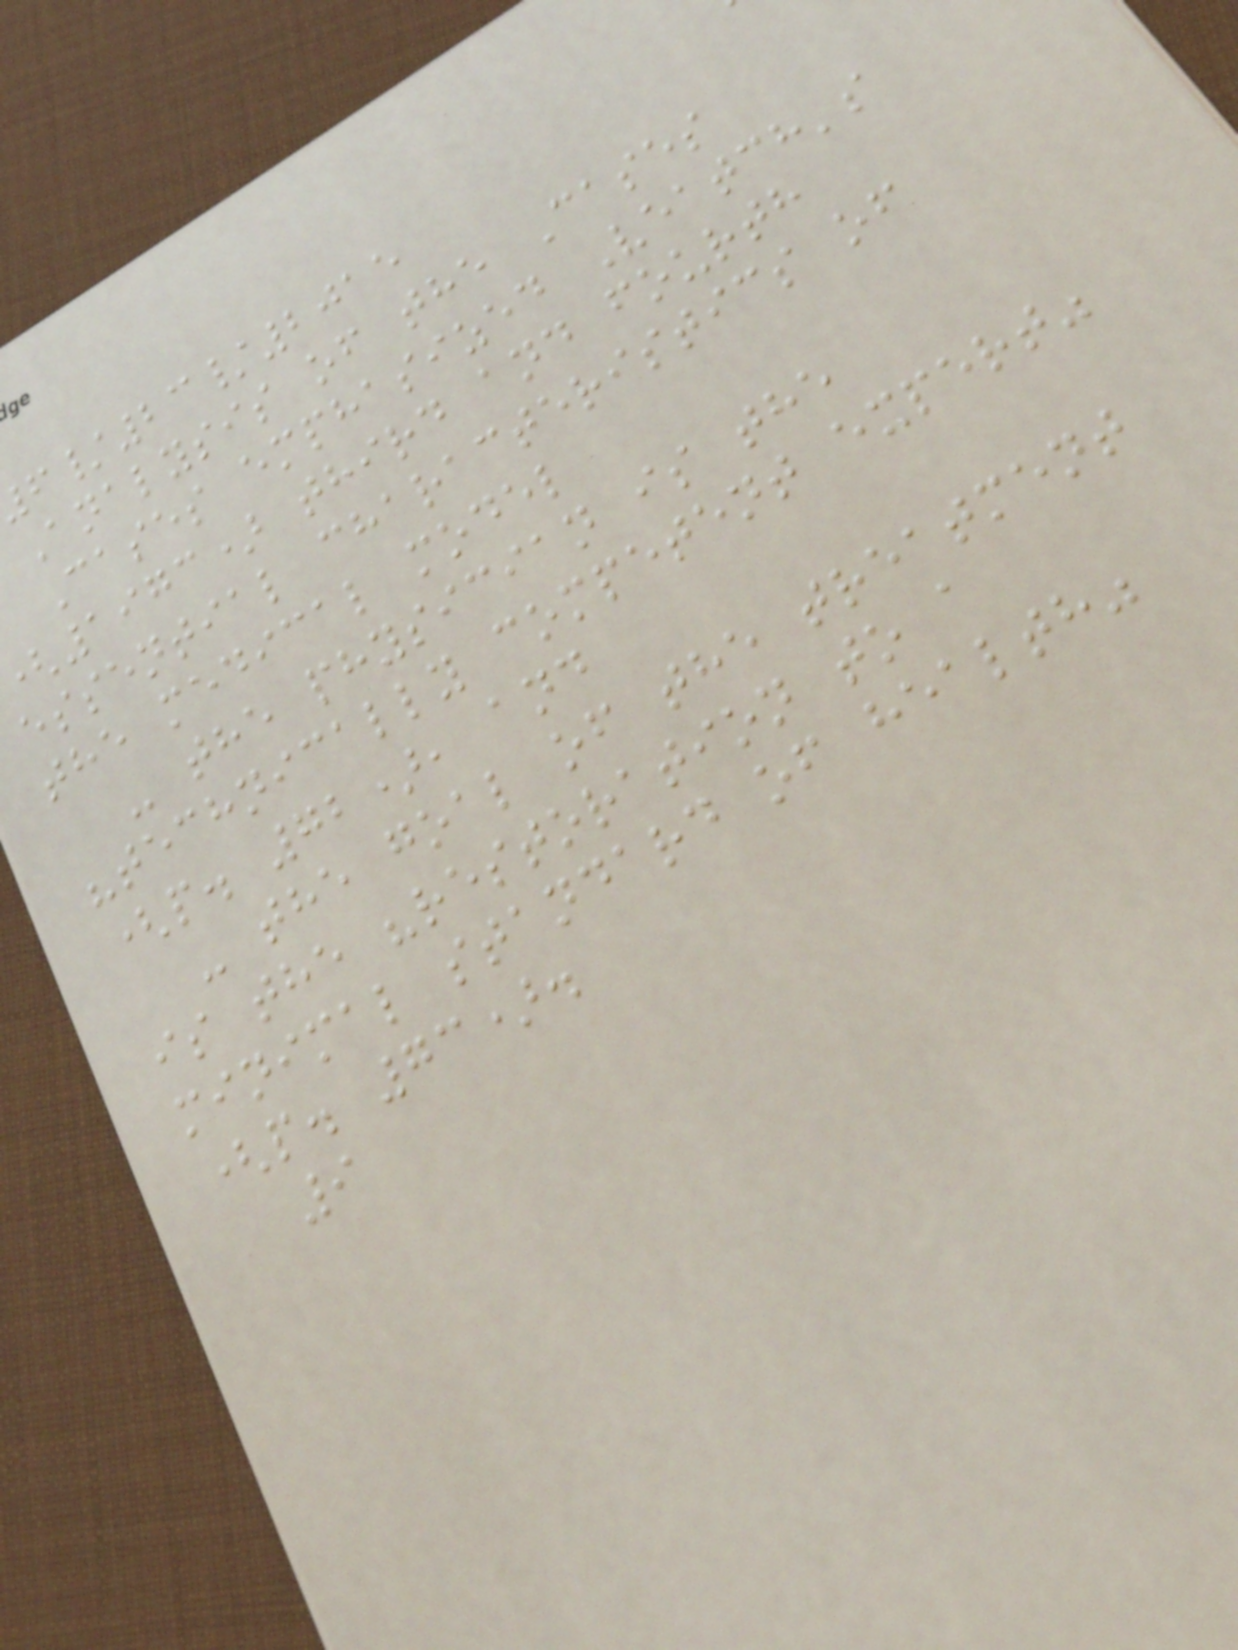/23/2015
Analysis of the Cases
Cases emphasized Veatch's
1973) third and fourth
essential characteristics of
the medical model
- the physician is the
"technically competent expert"
(p. 72), and
- the goal of the treatment
is the "restoration to a
minimal standard of health"
(p. 73).
9
